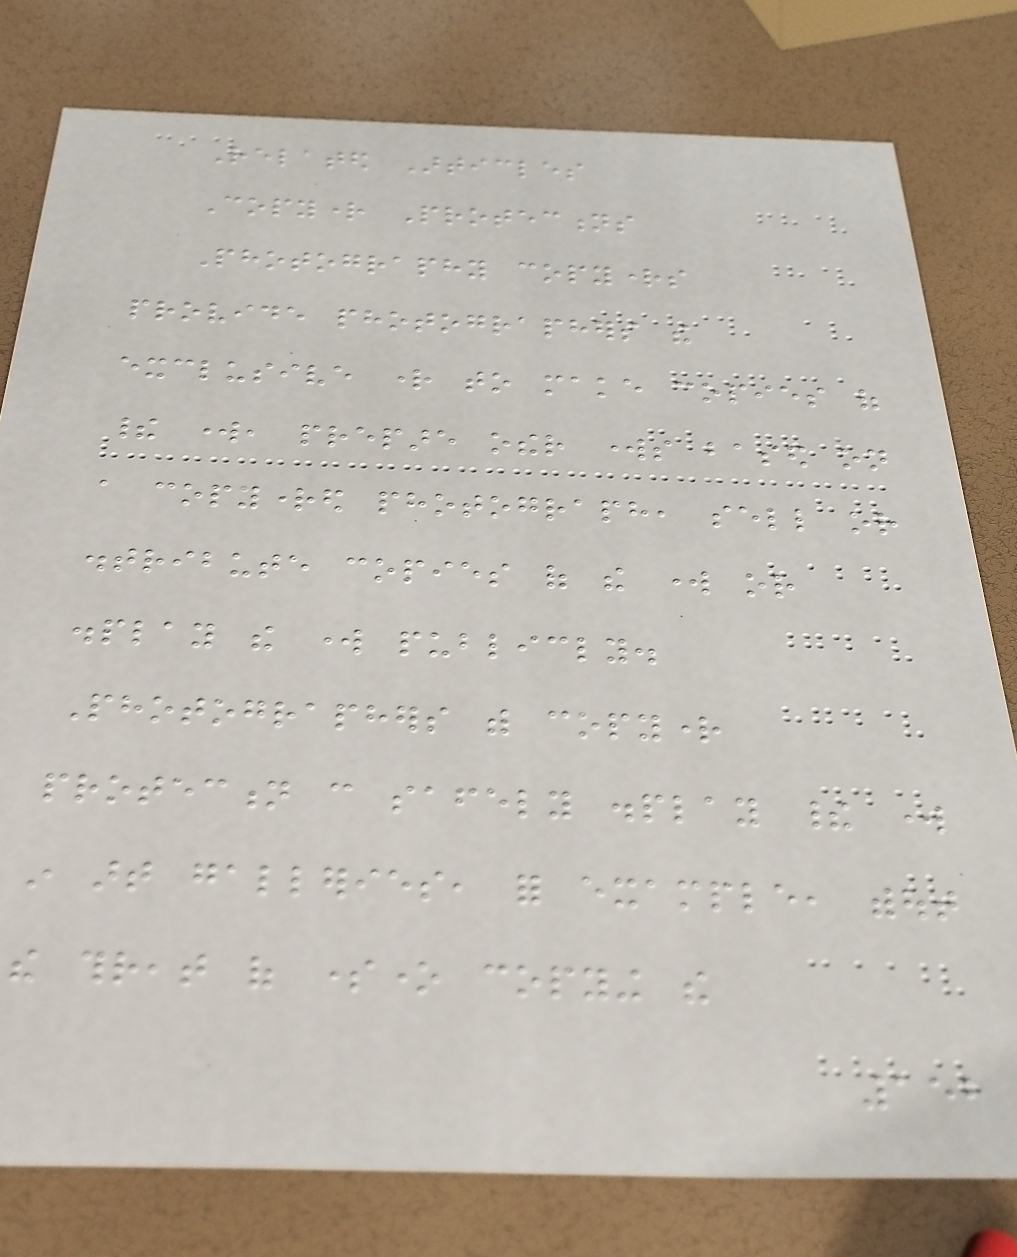Related Articles
Copyright Protections
Photography copyrights
provide photographers the
exclusive right to make copies of
their work, prepare other works based on
a copyrighted photograph, sell or
distribute copies of the work or
display the work publicly.
Photographers with copyright
protection can safely display their work
in art galleries, for example, without
the threat of someone copying the
152
